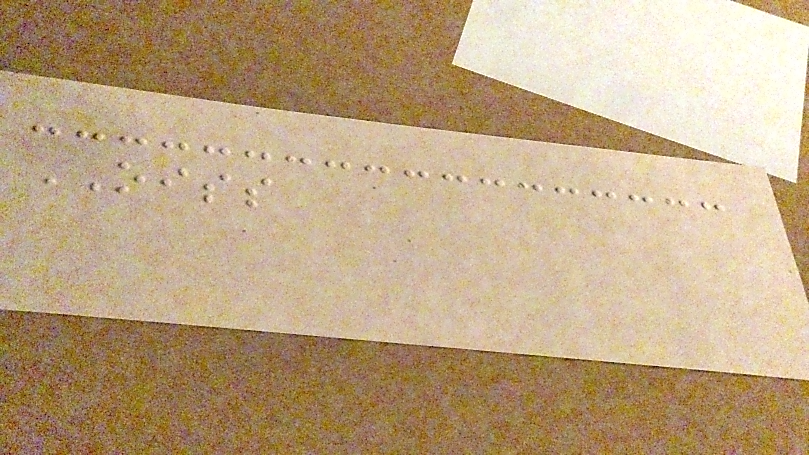OISS
